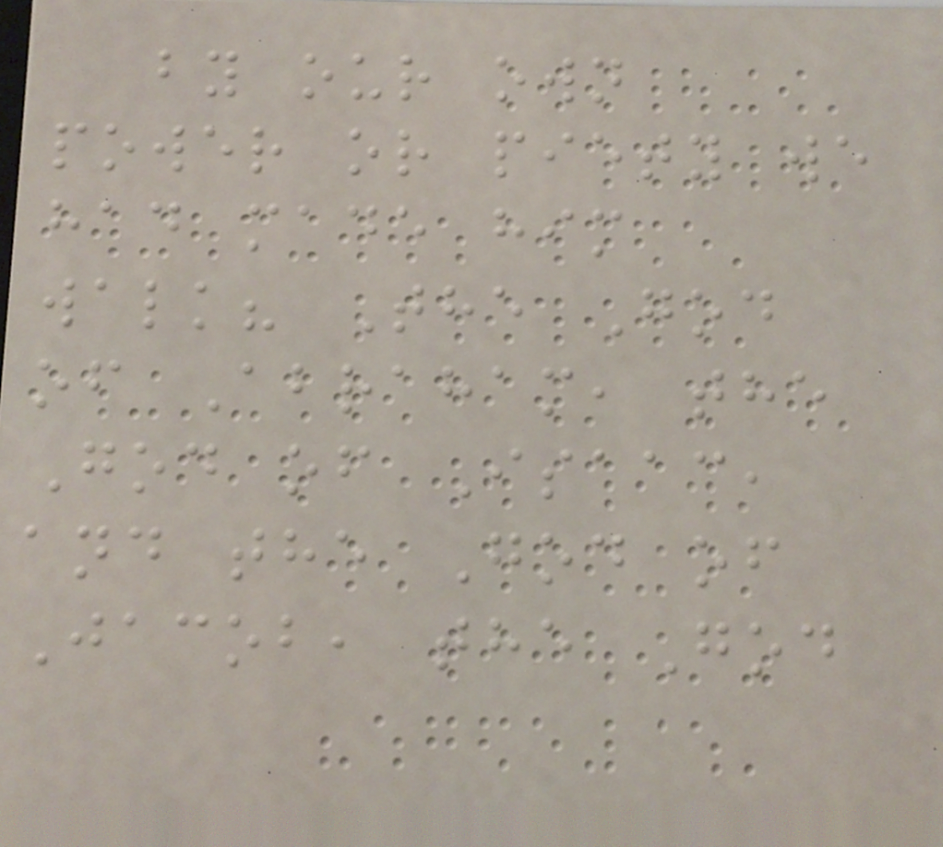by our own
power or piety we
had made him
walk? The God
of Abraham, the
God of Isaac,
and the God of
Jacob, the God
